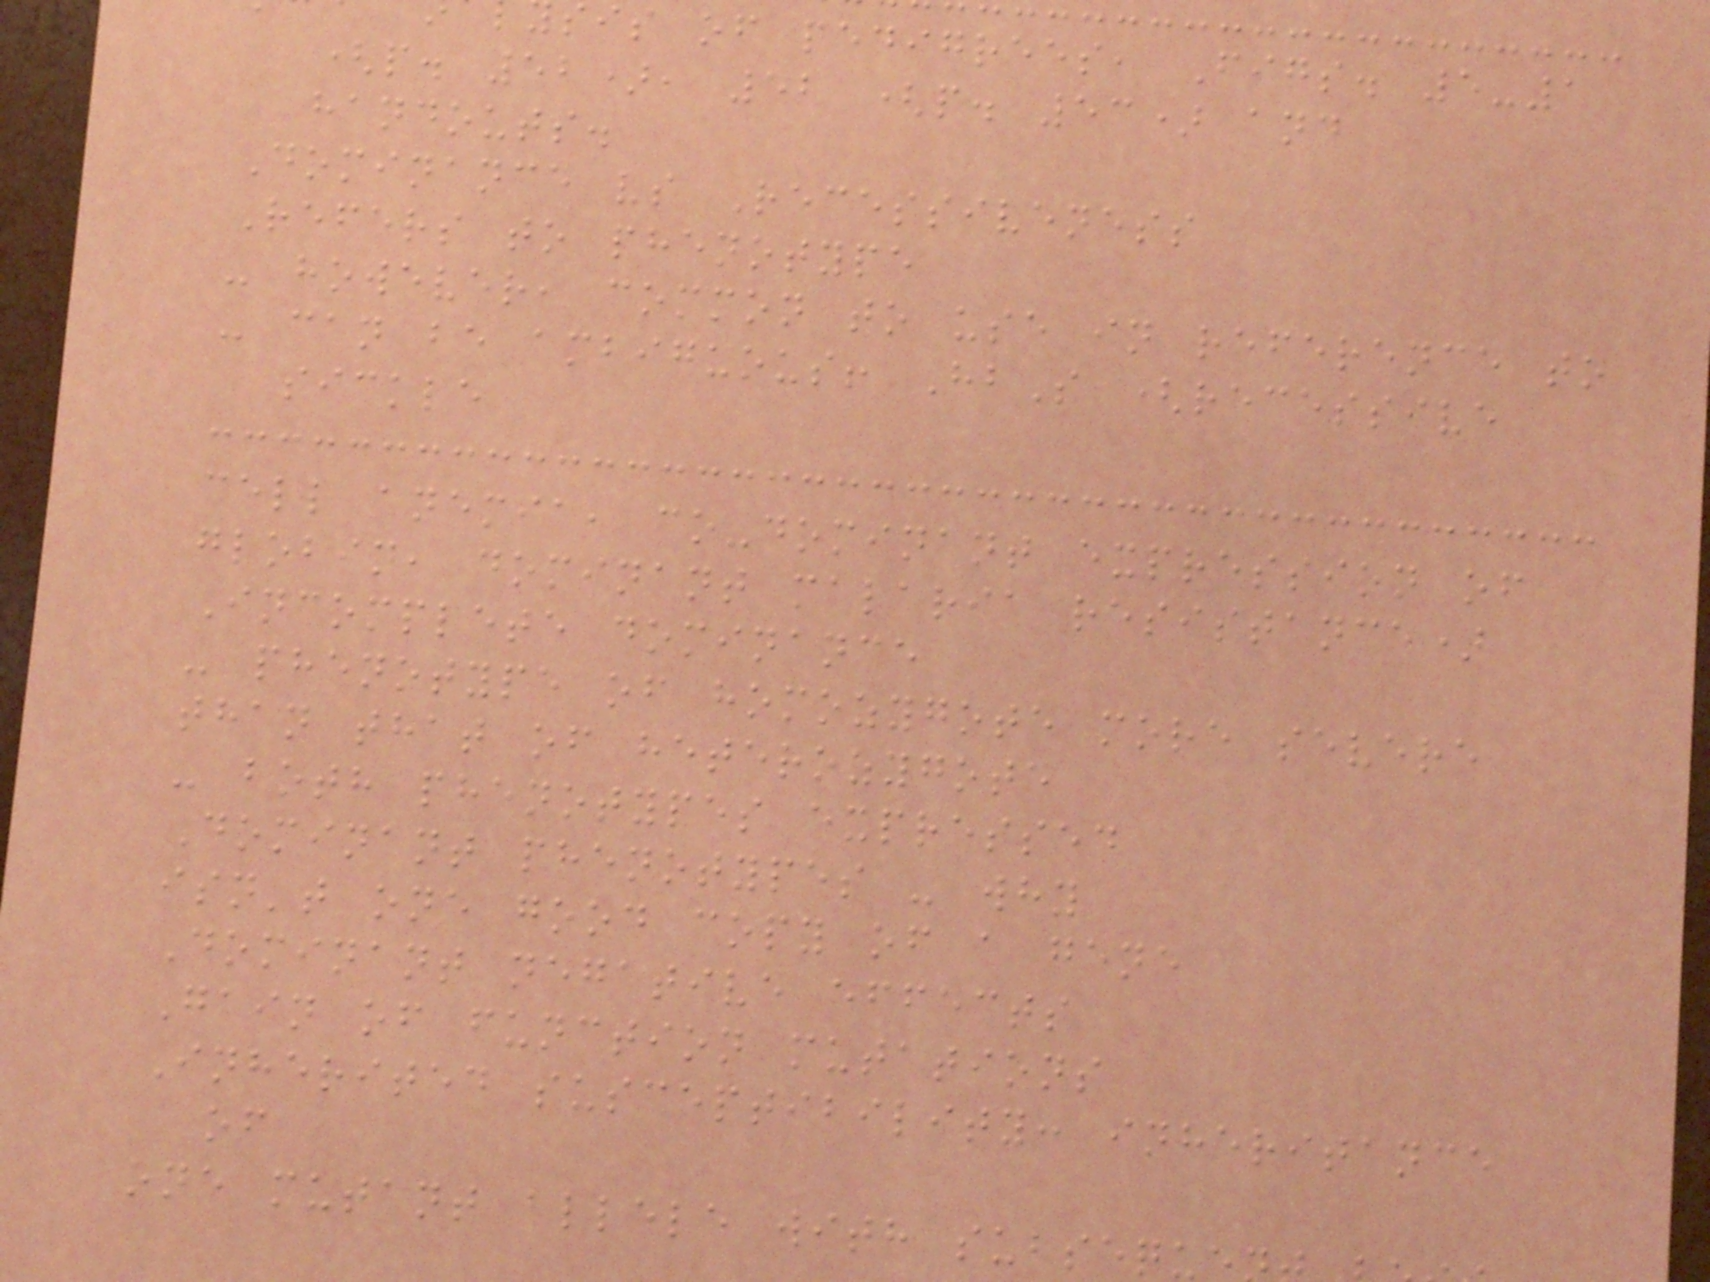is of pedigrees, Figs. 5-1
(p. 52), 52 (p. 53) and
handouts.
Dominance vs Recessiveness
Refers to phenotype
- however, common to use in reference to
- can be ambiguous! HbS (recessive
sickle
cell anemia, co-dominant expression of
globin, dominant malaria resistance)
Incomplete dominance
- phenotype of homozygote more severe
than that of heterozygote
- both phenotypes expressed
Dominant phenotypes - why
isn't one good copy of a gene
Dominant negative effects
Gain of function mutations
Inherited susceptibility: inheritance
of
one mutant allele with subsequ
